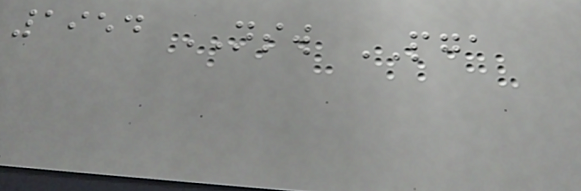1954 NSW PGA
